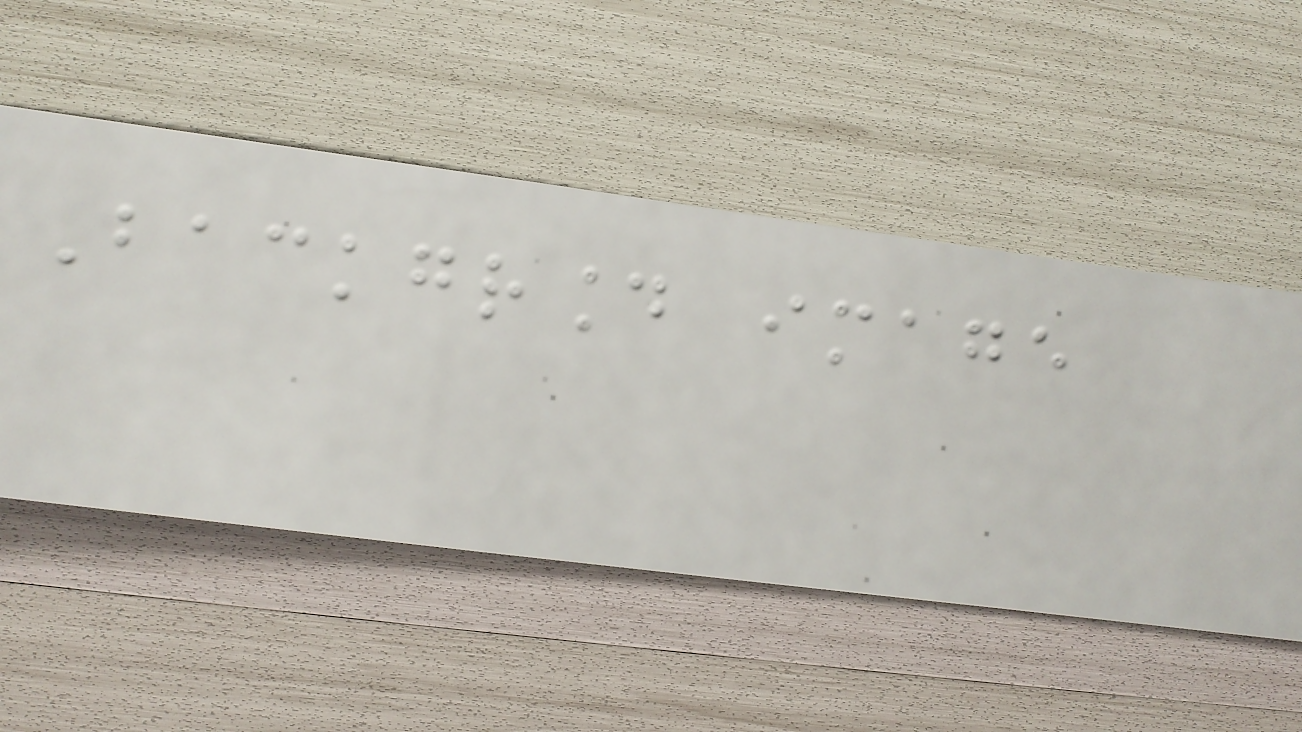Background image
